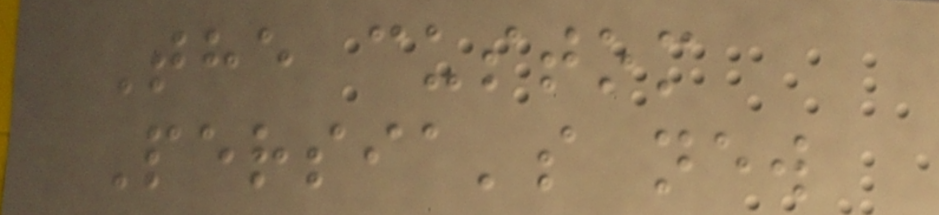The custom
Persia's new
